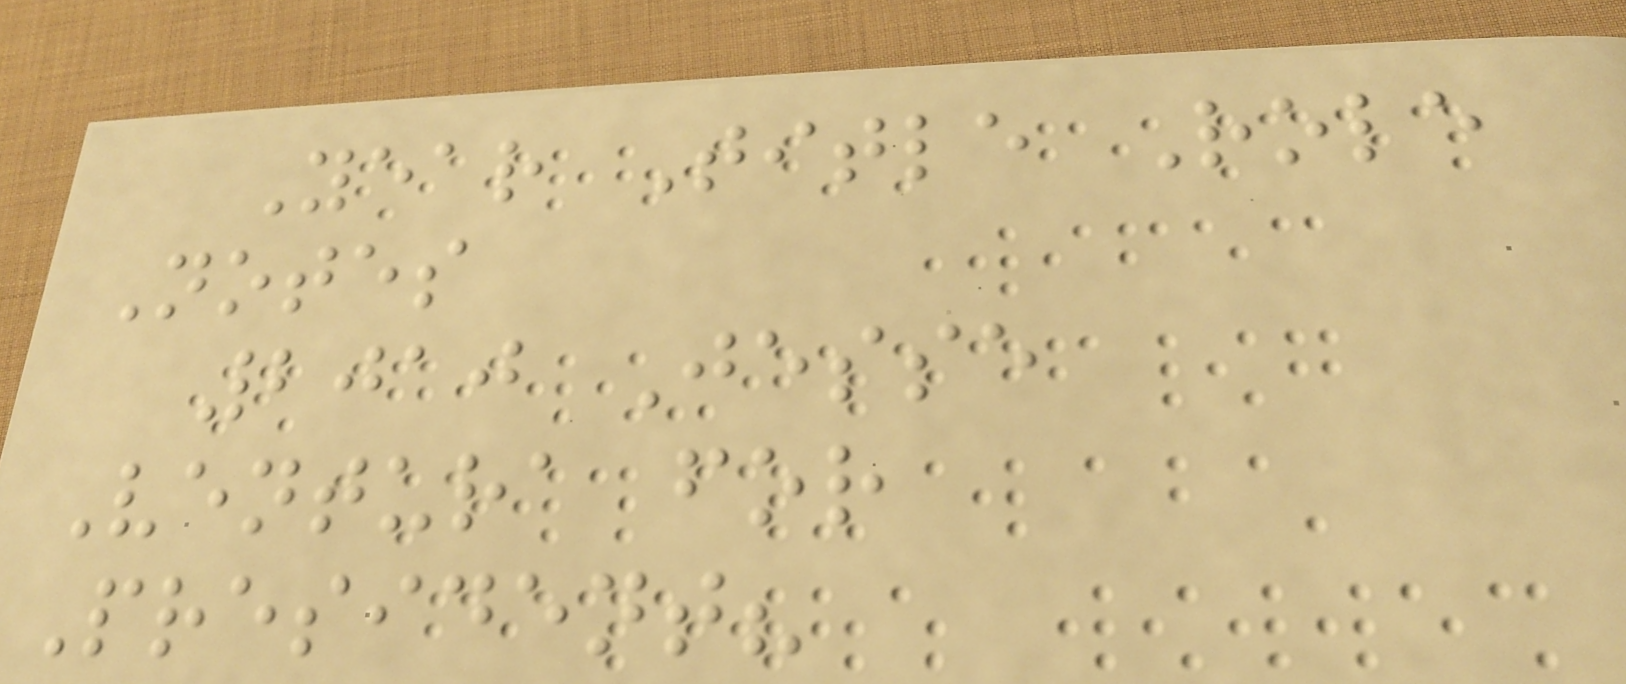Year Title Role
Notes
2010 Jesse
Ventura for
President?
